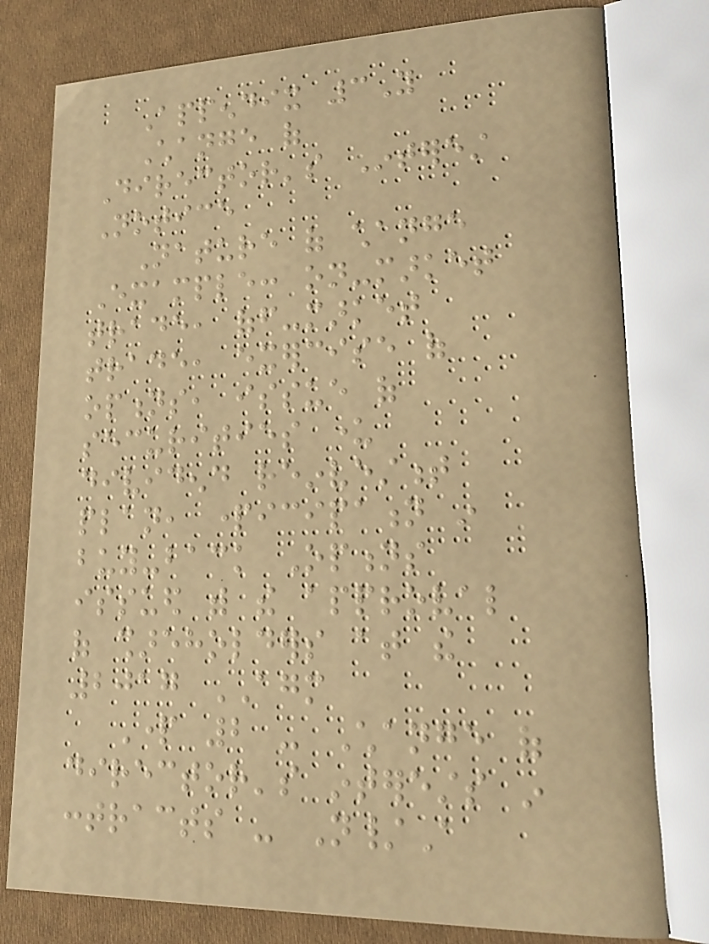Appendix 3Y
Change of
Director's Interest
Notice
Nature of change
Example: on-market
trade, off-market
trade, exercise of
options, issue of
securities under
dividend reinvestment
plan, participation in
buy-back Options
issued with the approval
of shareholders at the
2017 AGM
Part 2 - Change of
director's interests in
contracts - N/A
